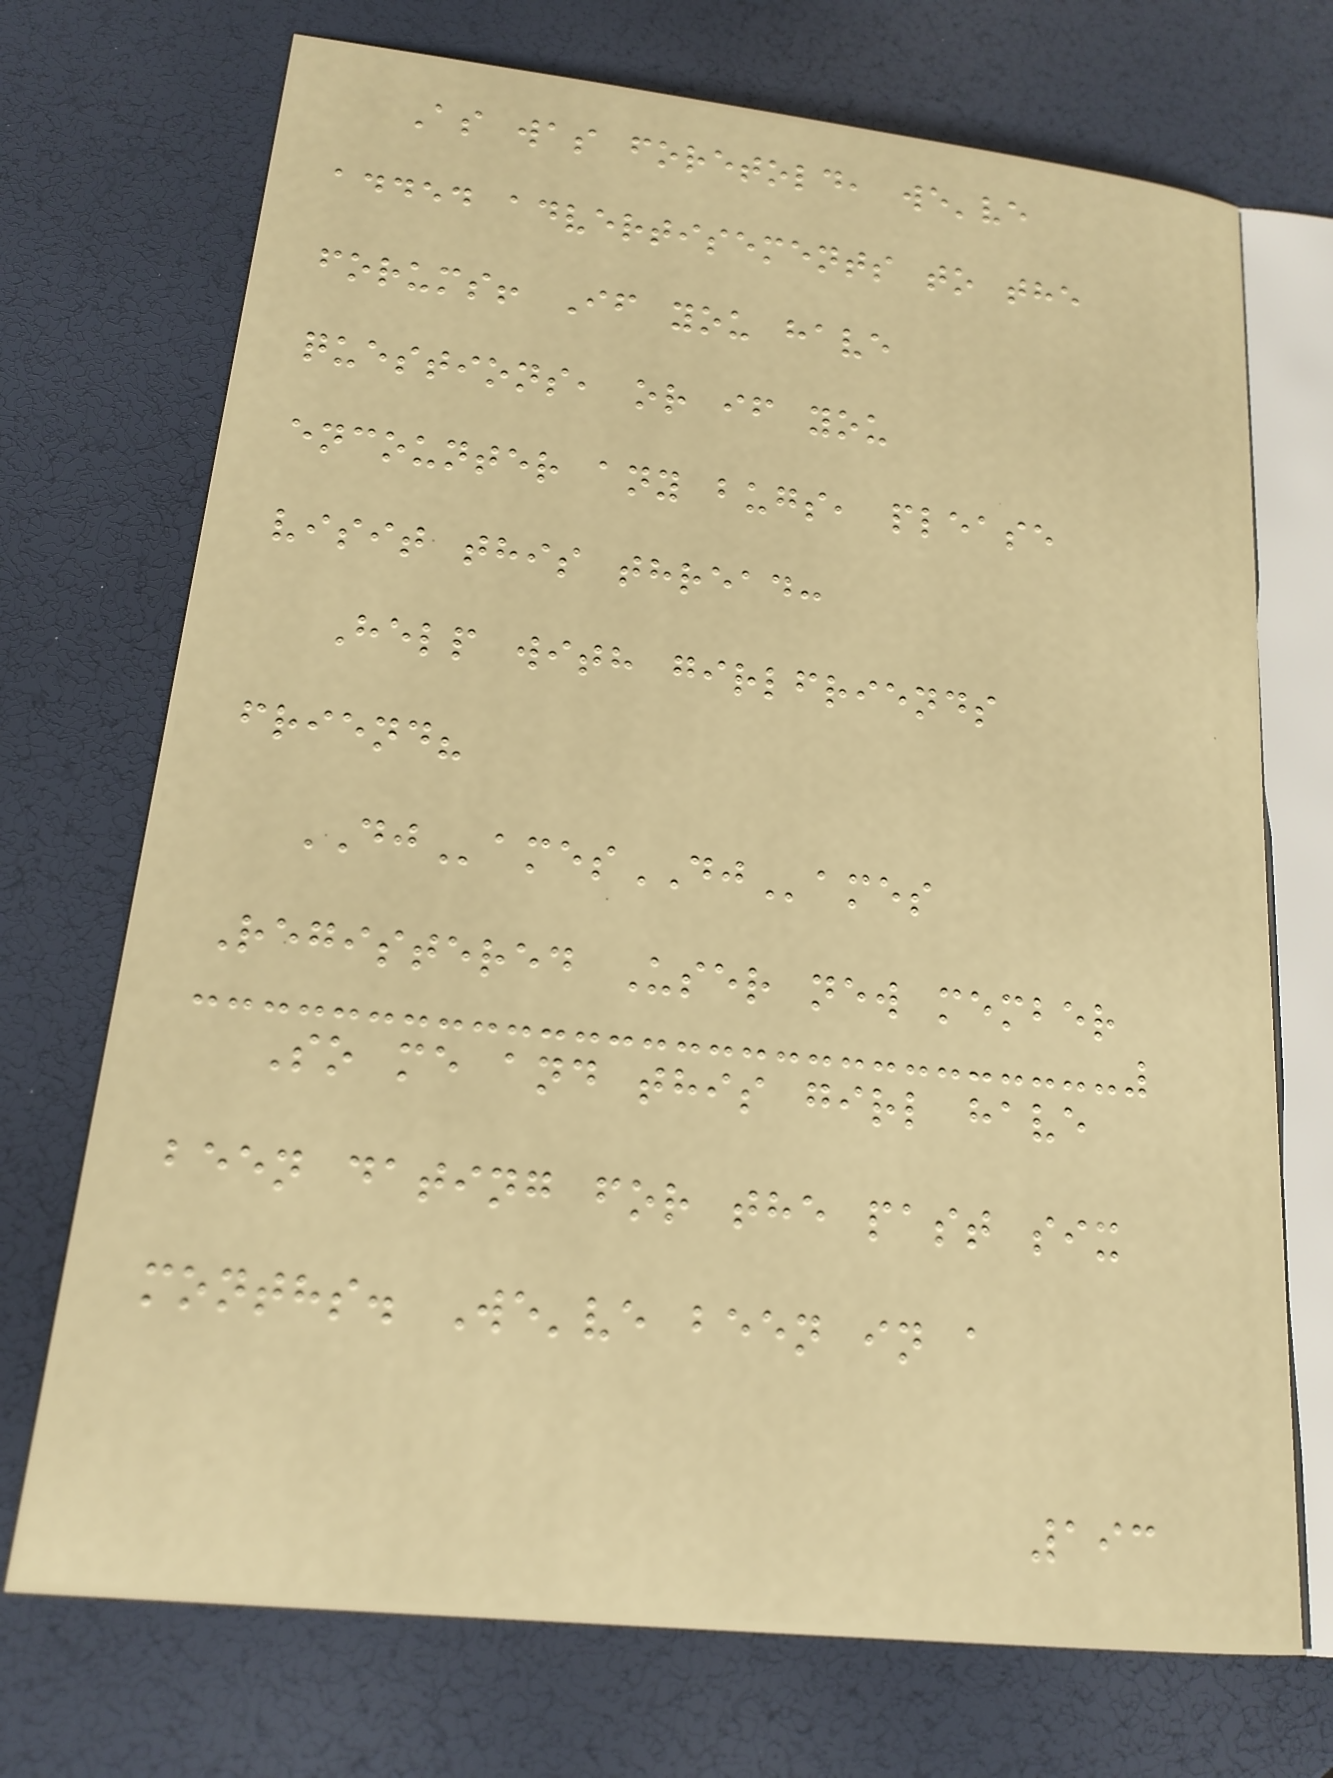As was foretold, we've
added advertisements to the
forums! If you have
questions, or if you
encounter any bugs, please
visit this thread:
Help with girlfriends
friend?
DJamesDJames
Registered User new member
So me and this girl have
been dating for the past six
months. We've been in a
193
